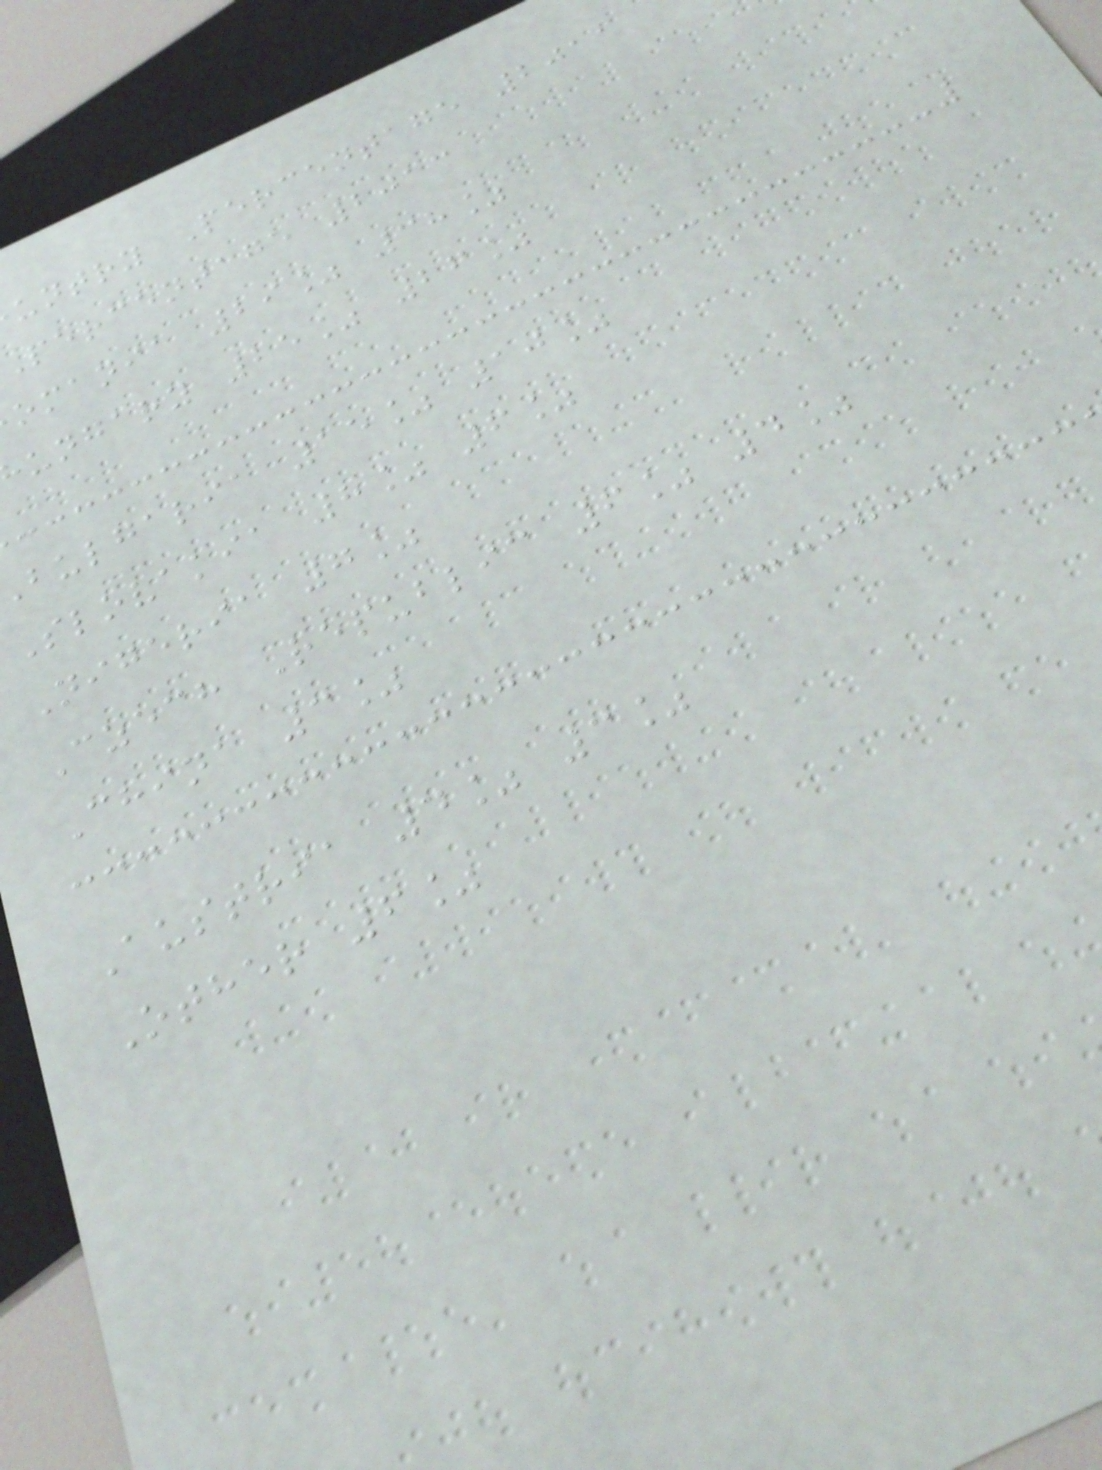untry Percentage 2011
percentage 2013
omania 29% 38%
ungary 25% 26%
bulgaria 15% 10%
Slovakia 8% 6%
Nigeria 7%
Czech Republic 6% 4%
China 3%
Austria 4% 3%
Other 6%
